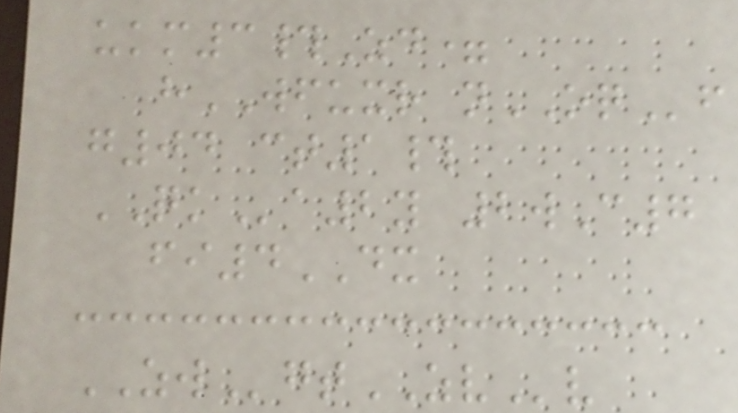ukm3#Zd=
hWFUXR nOQf
g04 ct1#
QKa2y 2wC7
fi4DX
ZWgtZVv
